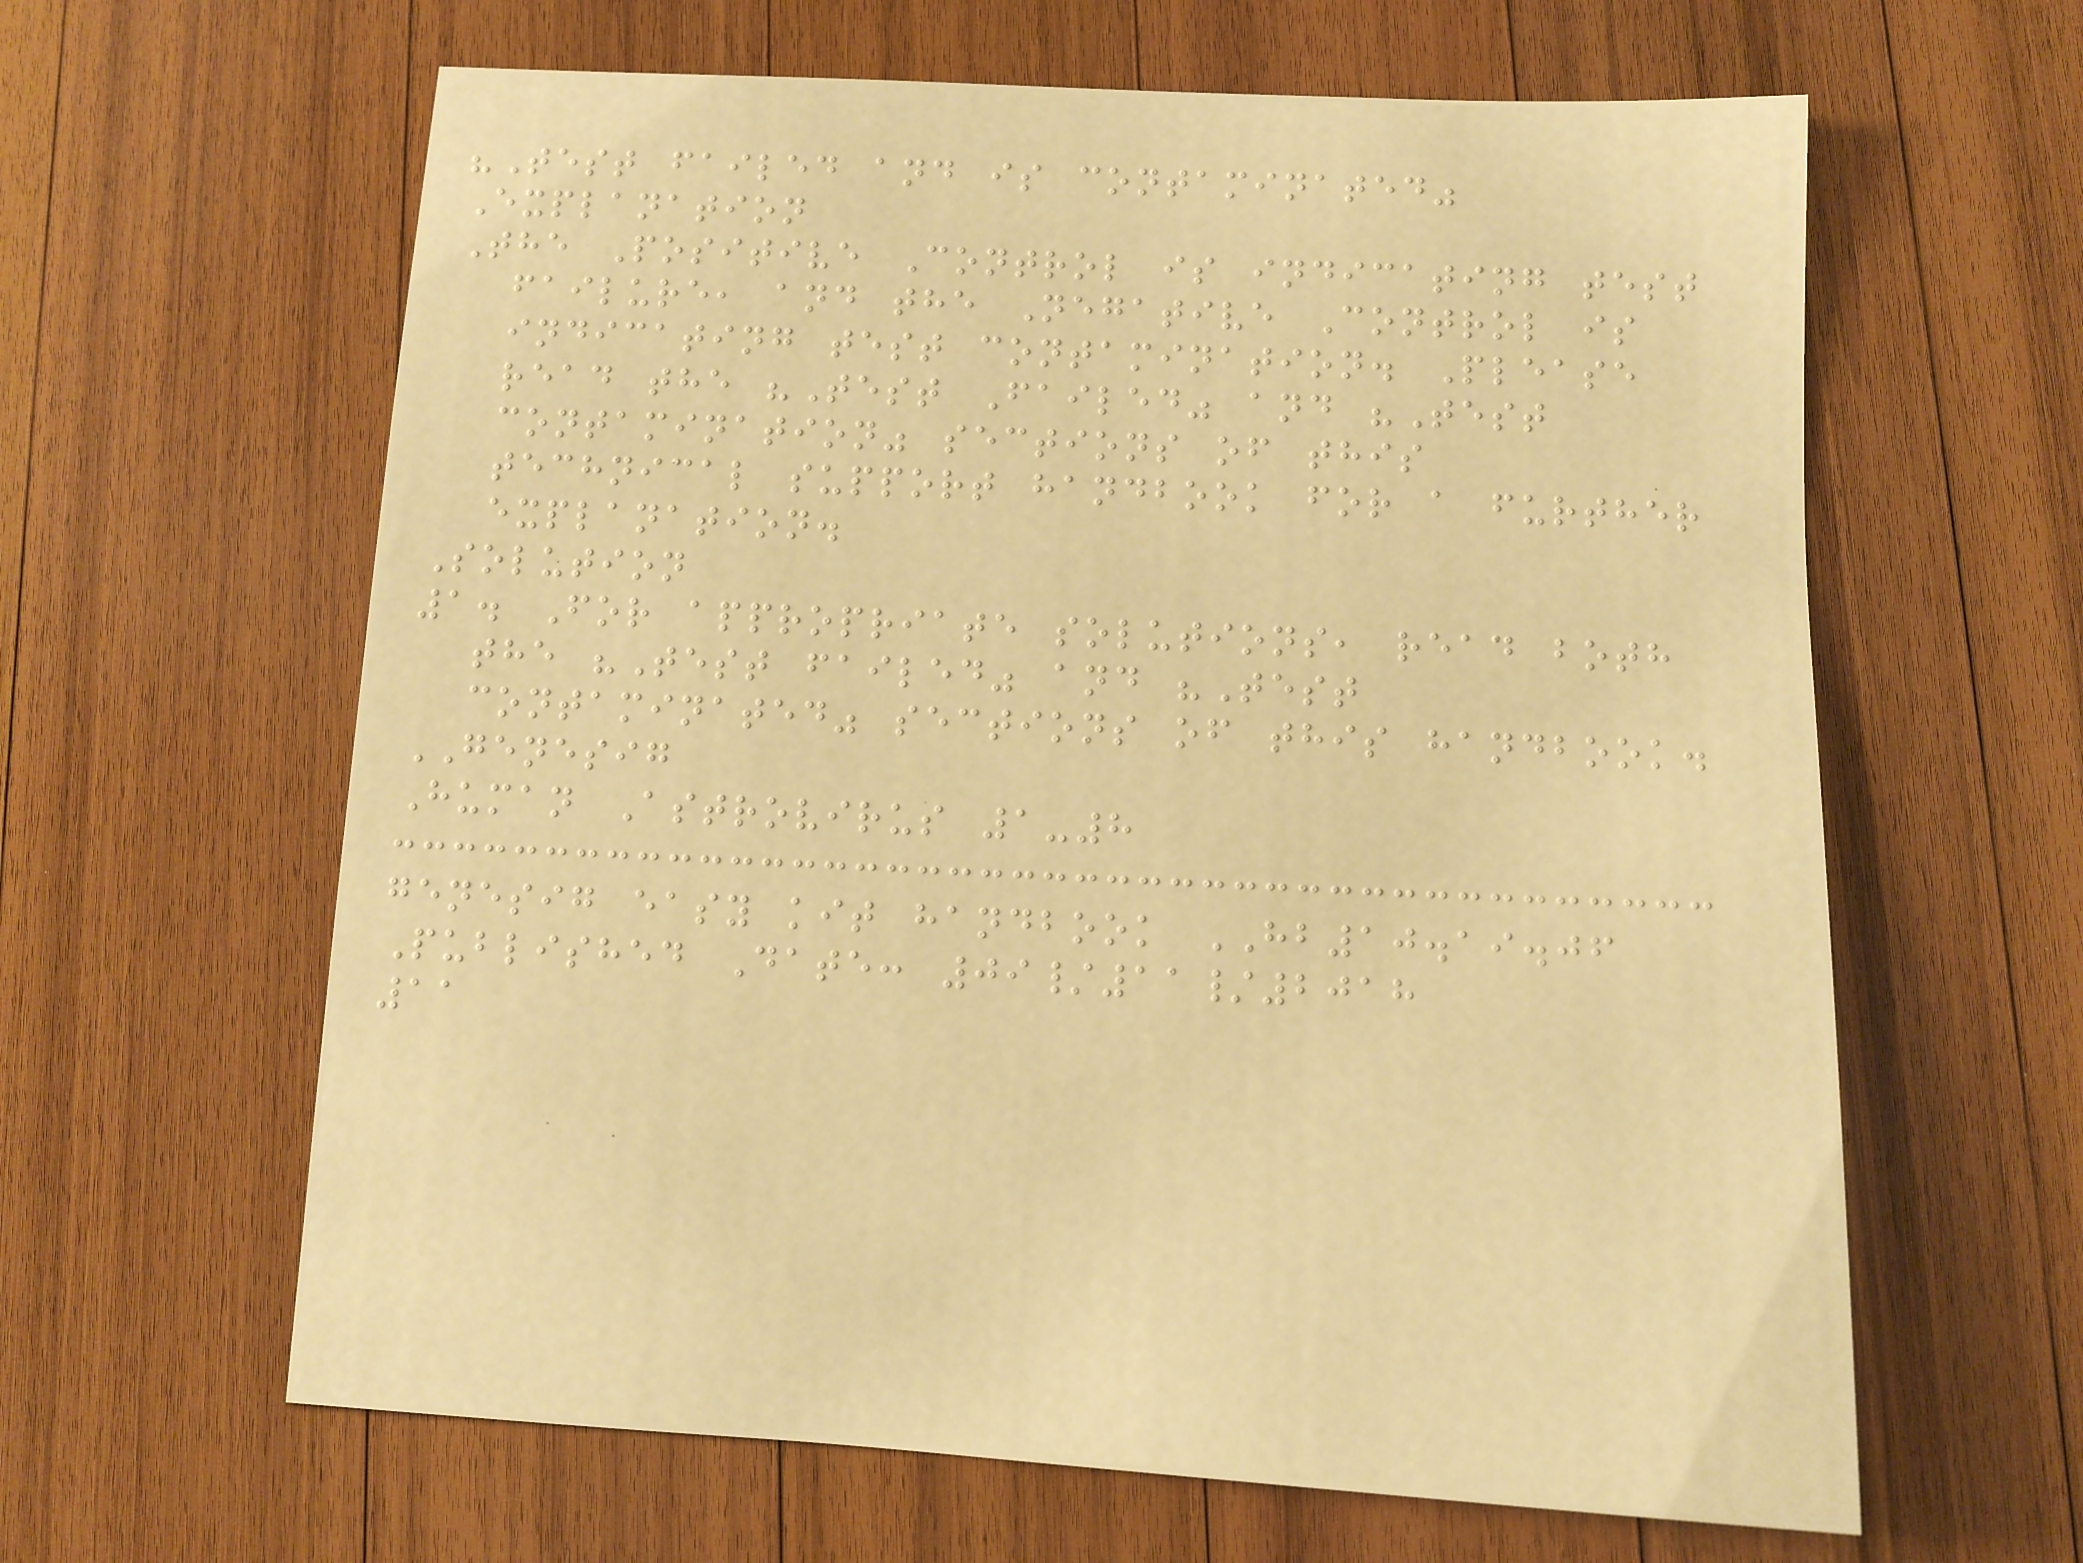"Test failed and is contaminated"
Explanation
The Positive Control is indicating test
failure, and the Negative Control is
indicating test contamination. Please
read the "Test Failed" and "Test
contamination" sections of this
technical support handbook for a further
explanation.
Solution
1. For appropriate solutions, read both
the "Test failed" and "Test
contaminated" sections of this handbook.
GENESIG
Human Astrovirus 1-8
genesig easy kit handbook HB10.19.06
Published Date: 09/11/2018
11
